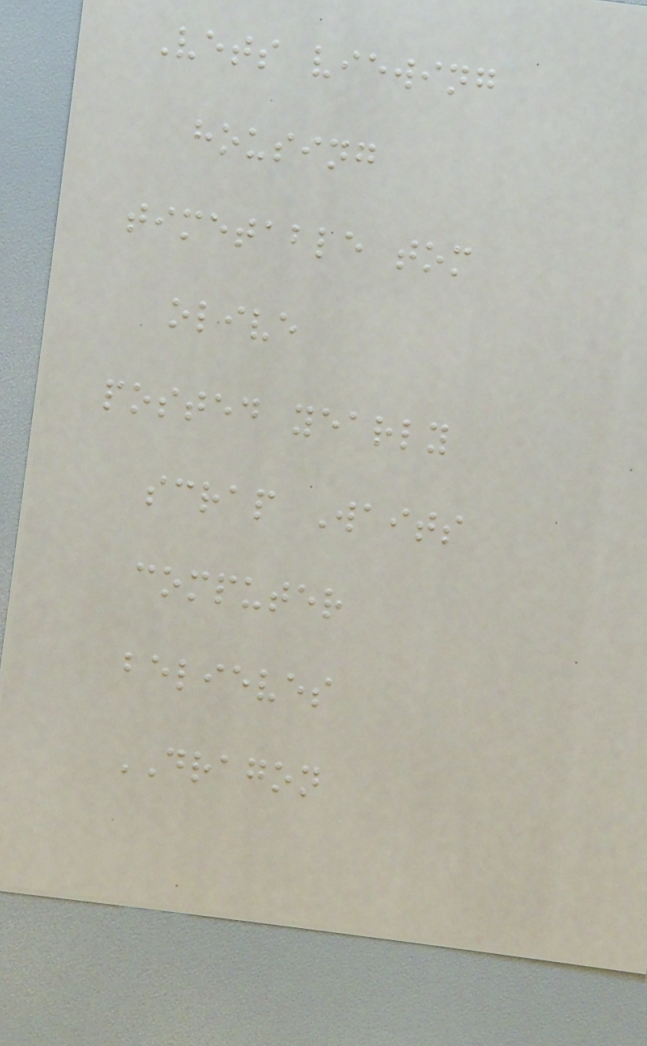Vets viewing
housing
timetable tom
olive
posted yearly
scrap Waits
computer
believes
DRAGON
